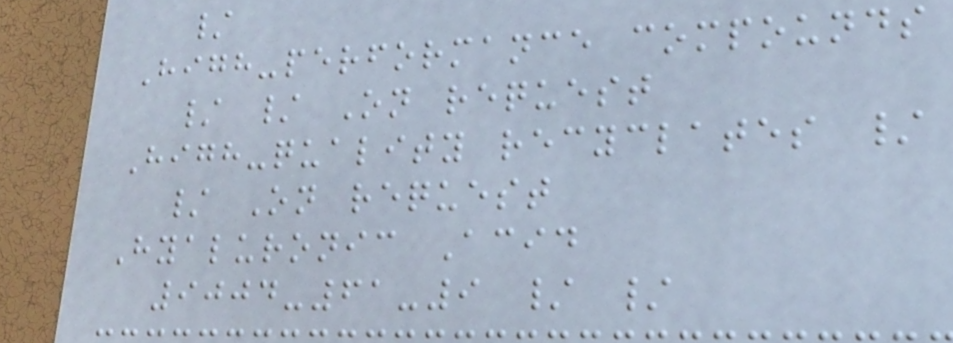/
High-performance compounds
/ / On request
High-quality recyclates /
/ On request
Hyaluronic Acid
9004-61-9 / /
